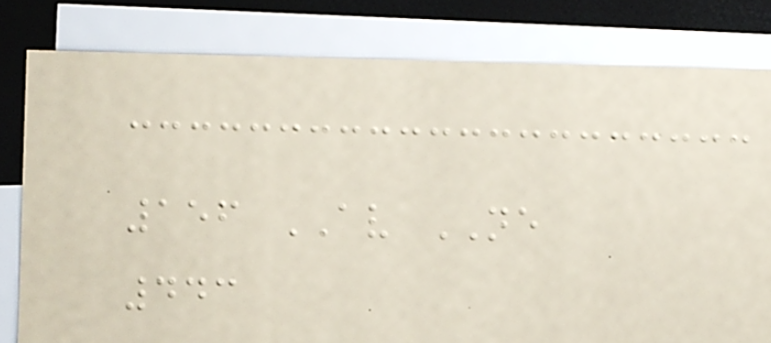156 AV NE
443
